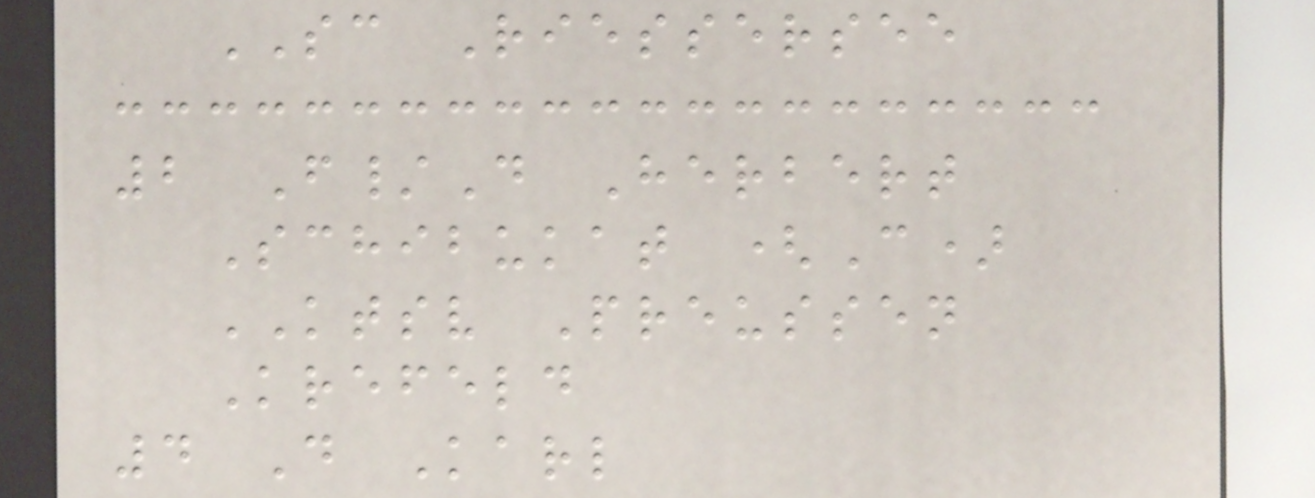SC Riessersee
2 F/D Herbert
Schibukat (C)
KTSV Preussen
Krefeld
4 D Karl
